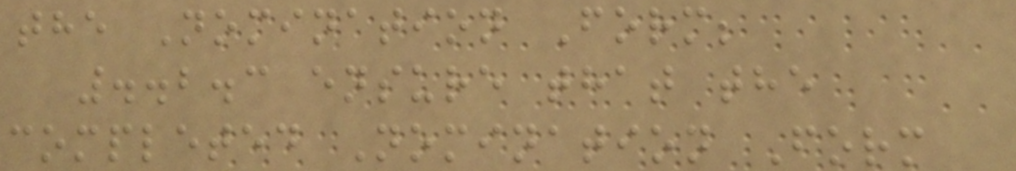the Nomination Form;
..2.3 ensure that the
completed Nomination Form
